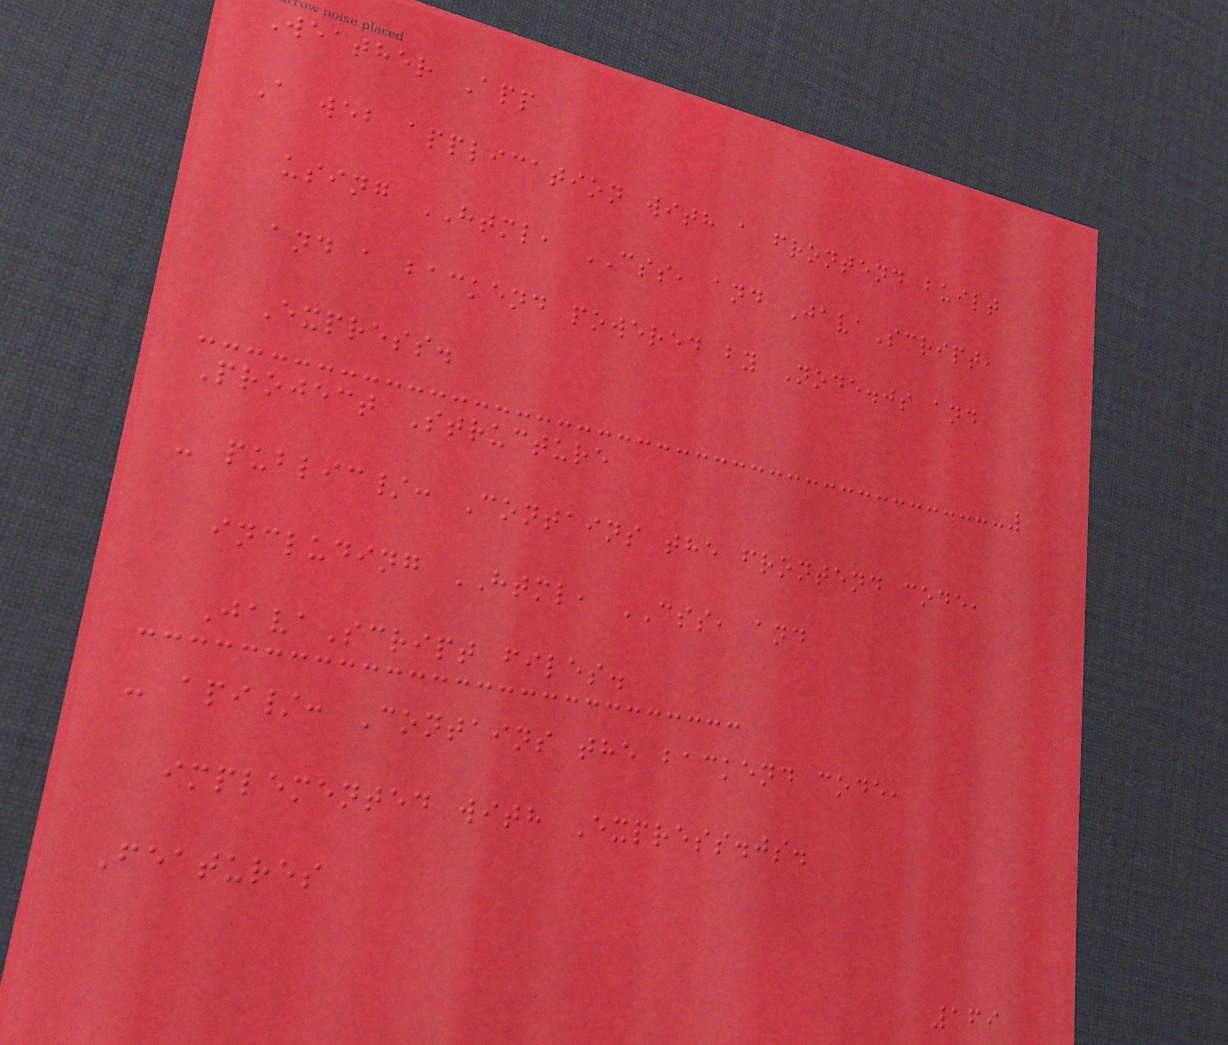Weather App
A web application with a frontend built
using HTML, CSS, and JavaScript,
and a backend powered by Node.js and
Express.
Project Structure
- public/: Contains the frontend code,
including HTML, CSS, and
JavaScript files.
- api/: Contains the backend code,
implemented with Express.js.
Features
169
